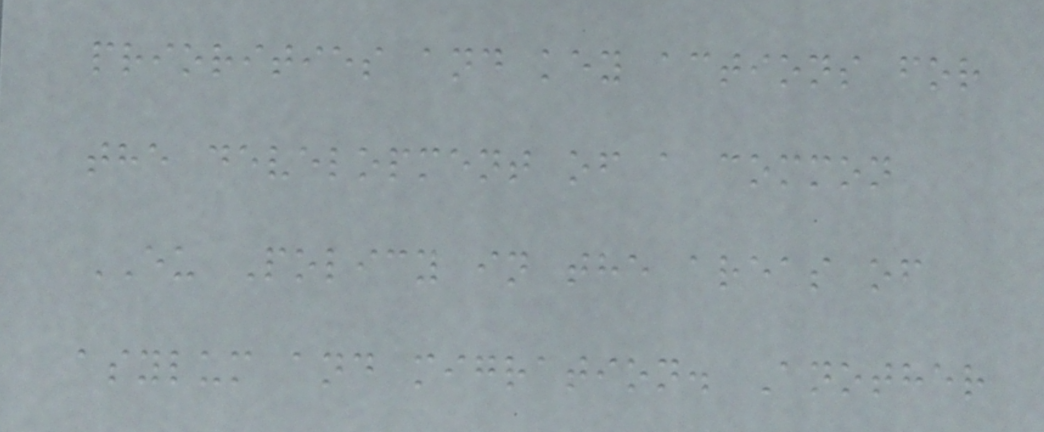priorities and key actions for
the development of a common
EU Policy in the areas of
asylum and migration. Another
